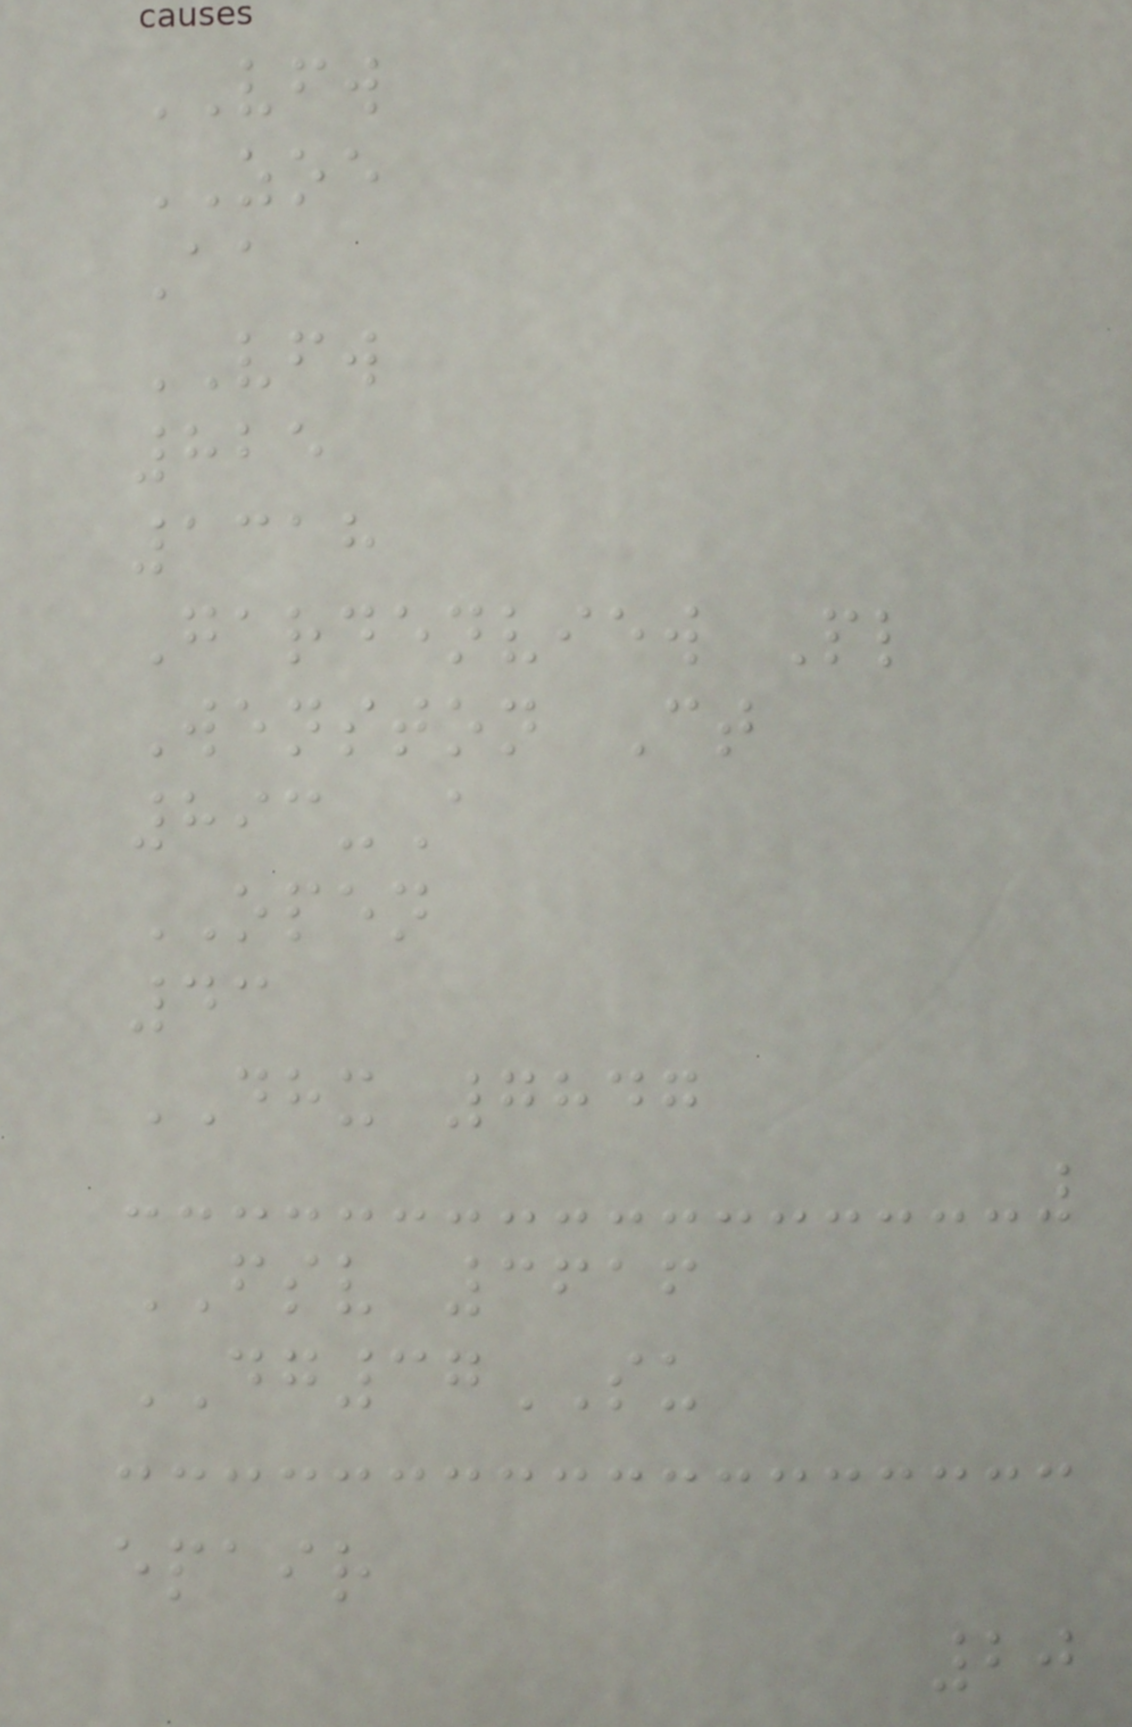VFW
ZOE
Aa
VFW
825
1318
Gardenview Pl
Wenston Ct
893-A
OPEN
43
DHX 7847
FSV 3616
DG37SU
epair
20
